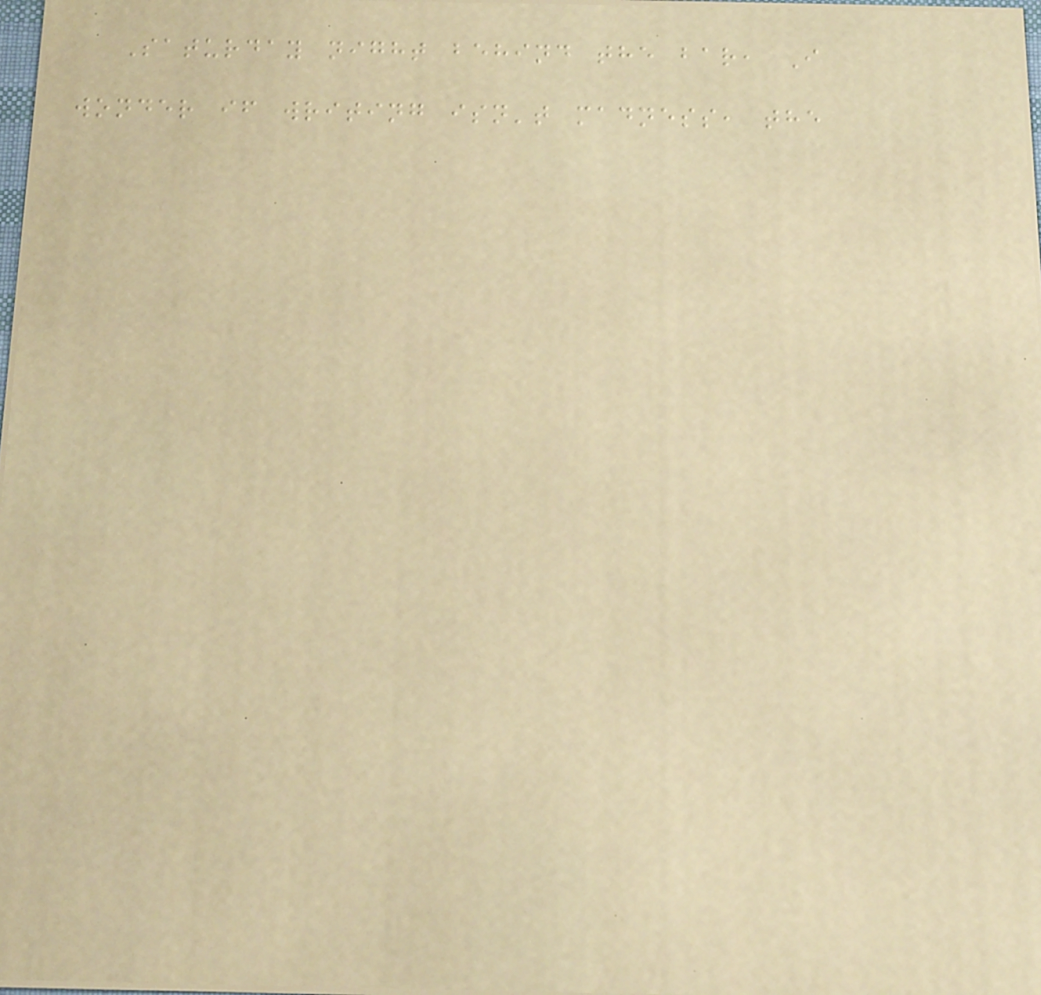Saturday night behind the bar, I
wonder if writing isn't madness, the
